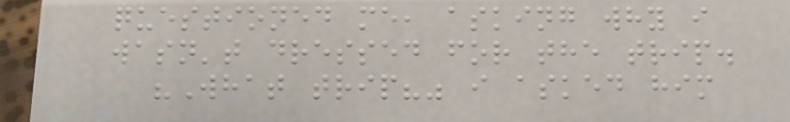questioned me, asking why i
wasn't dressed for the trip.
"What trip?" i asked him
